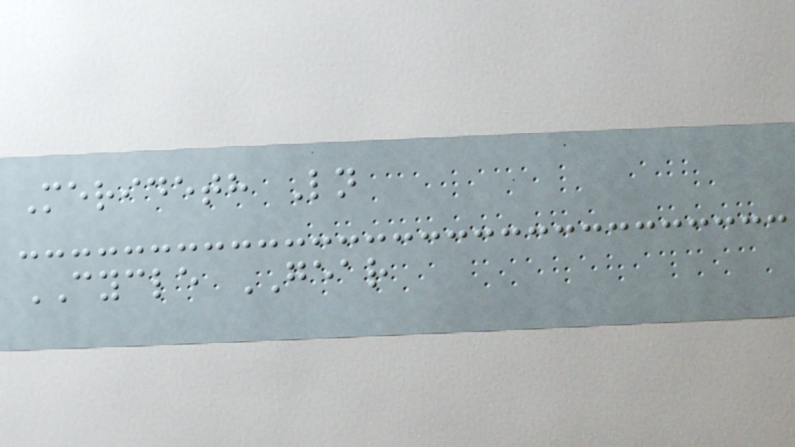Merideth Ln
CYCLE GEAR
